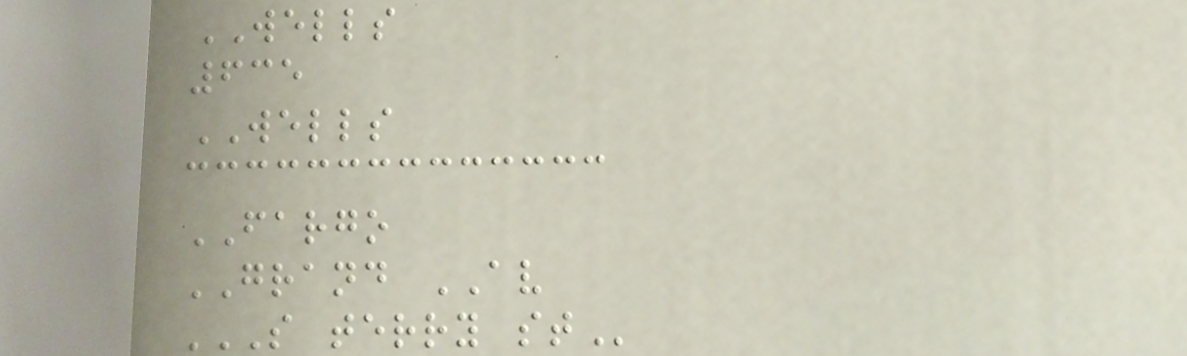WELLS
635
WELLS
FARGO
GRAND AV
S TERRY ST
